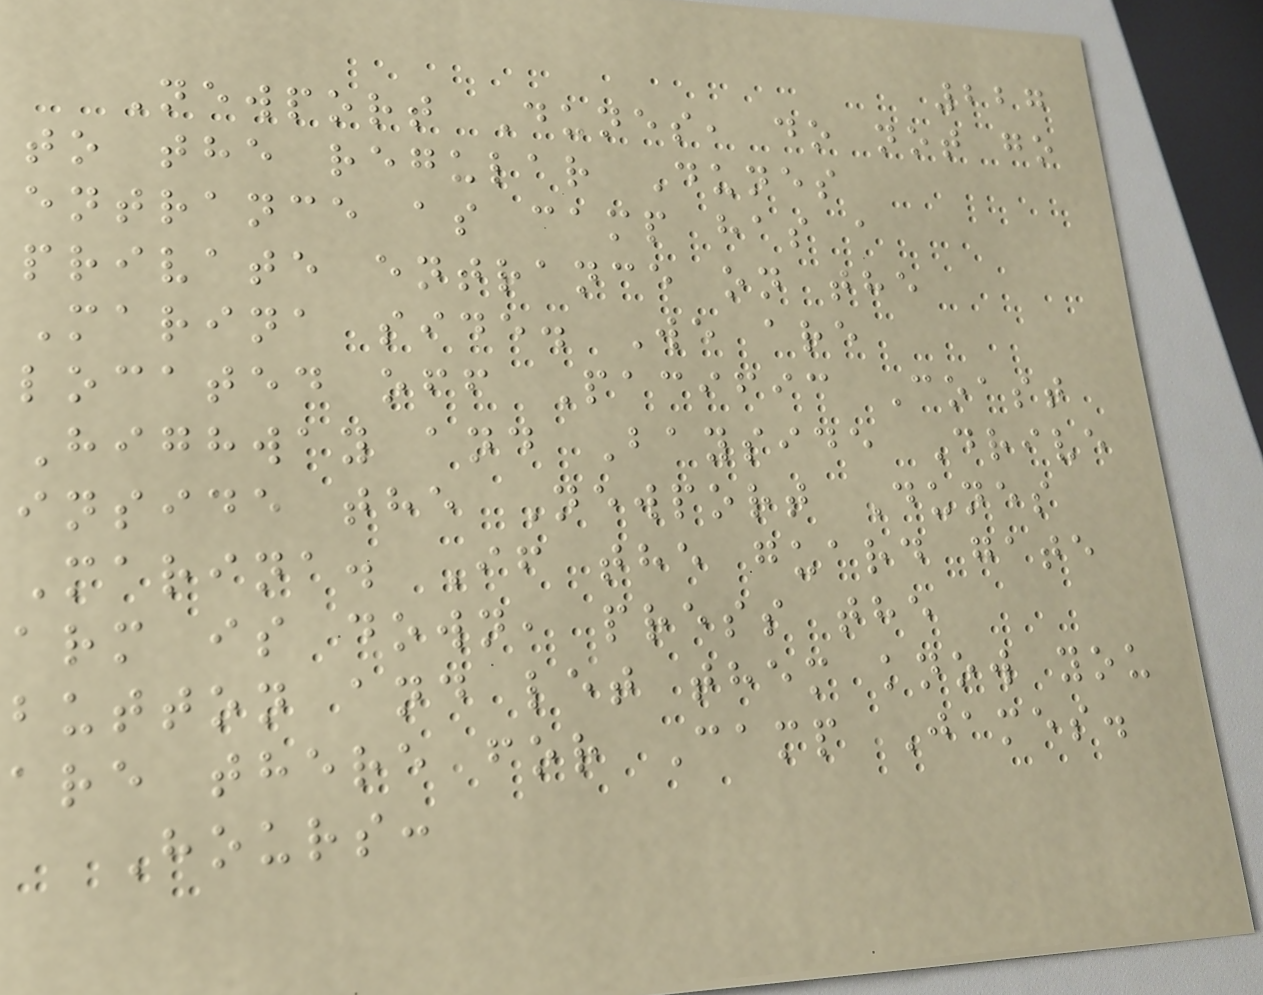227
Newport Dunes, do not go
to the regular Dunes
entrance as camp has a
private entrance on the
Marina side. We are
located off Pacific Coast
Highway and Bayside Drive
inside the Newport Dunes
Marina. If the guard gate
arm is down, press the
button and let them know you
are there for Camp James.
Hours:
